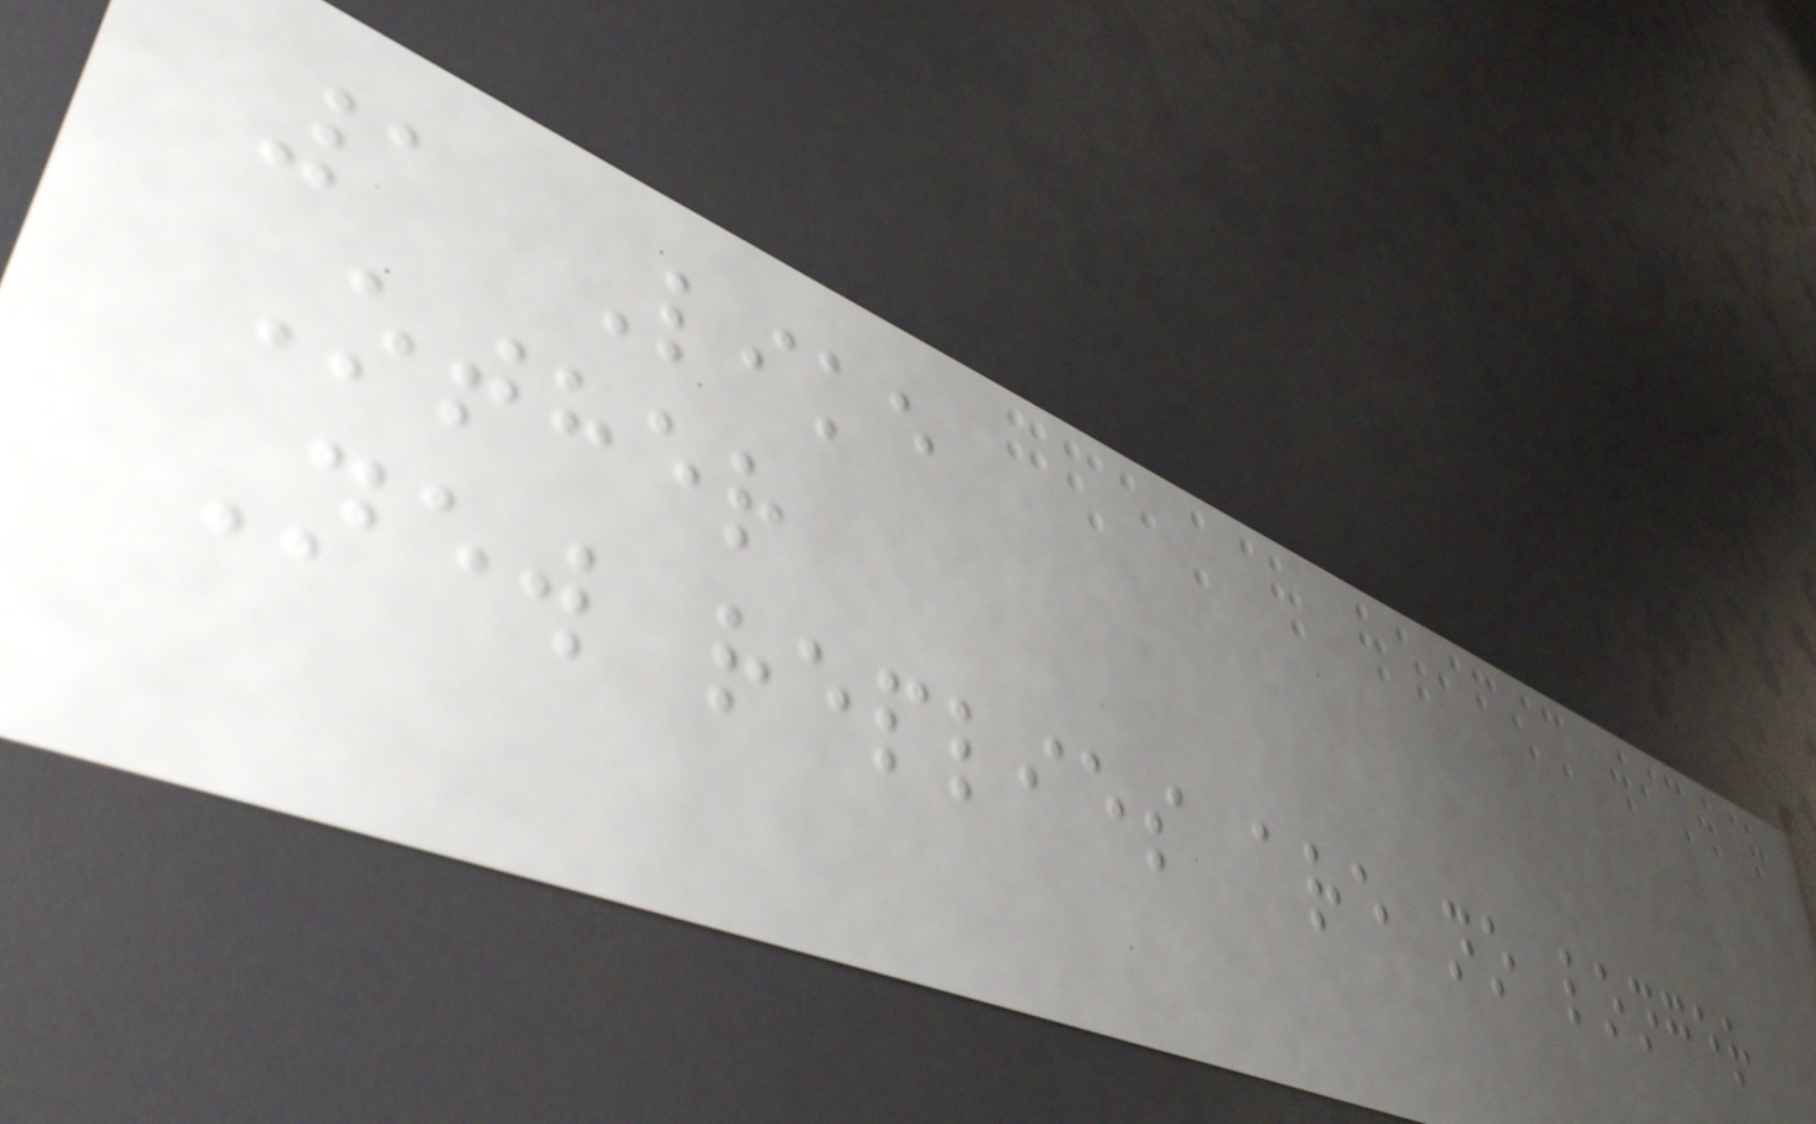1 Like
Other
New replies are no longer
